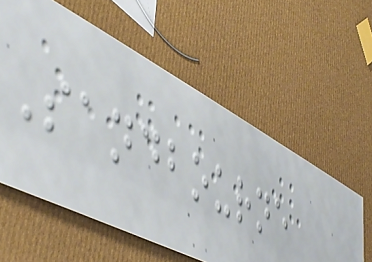Sandbourne
